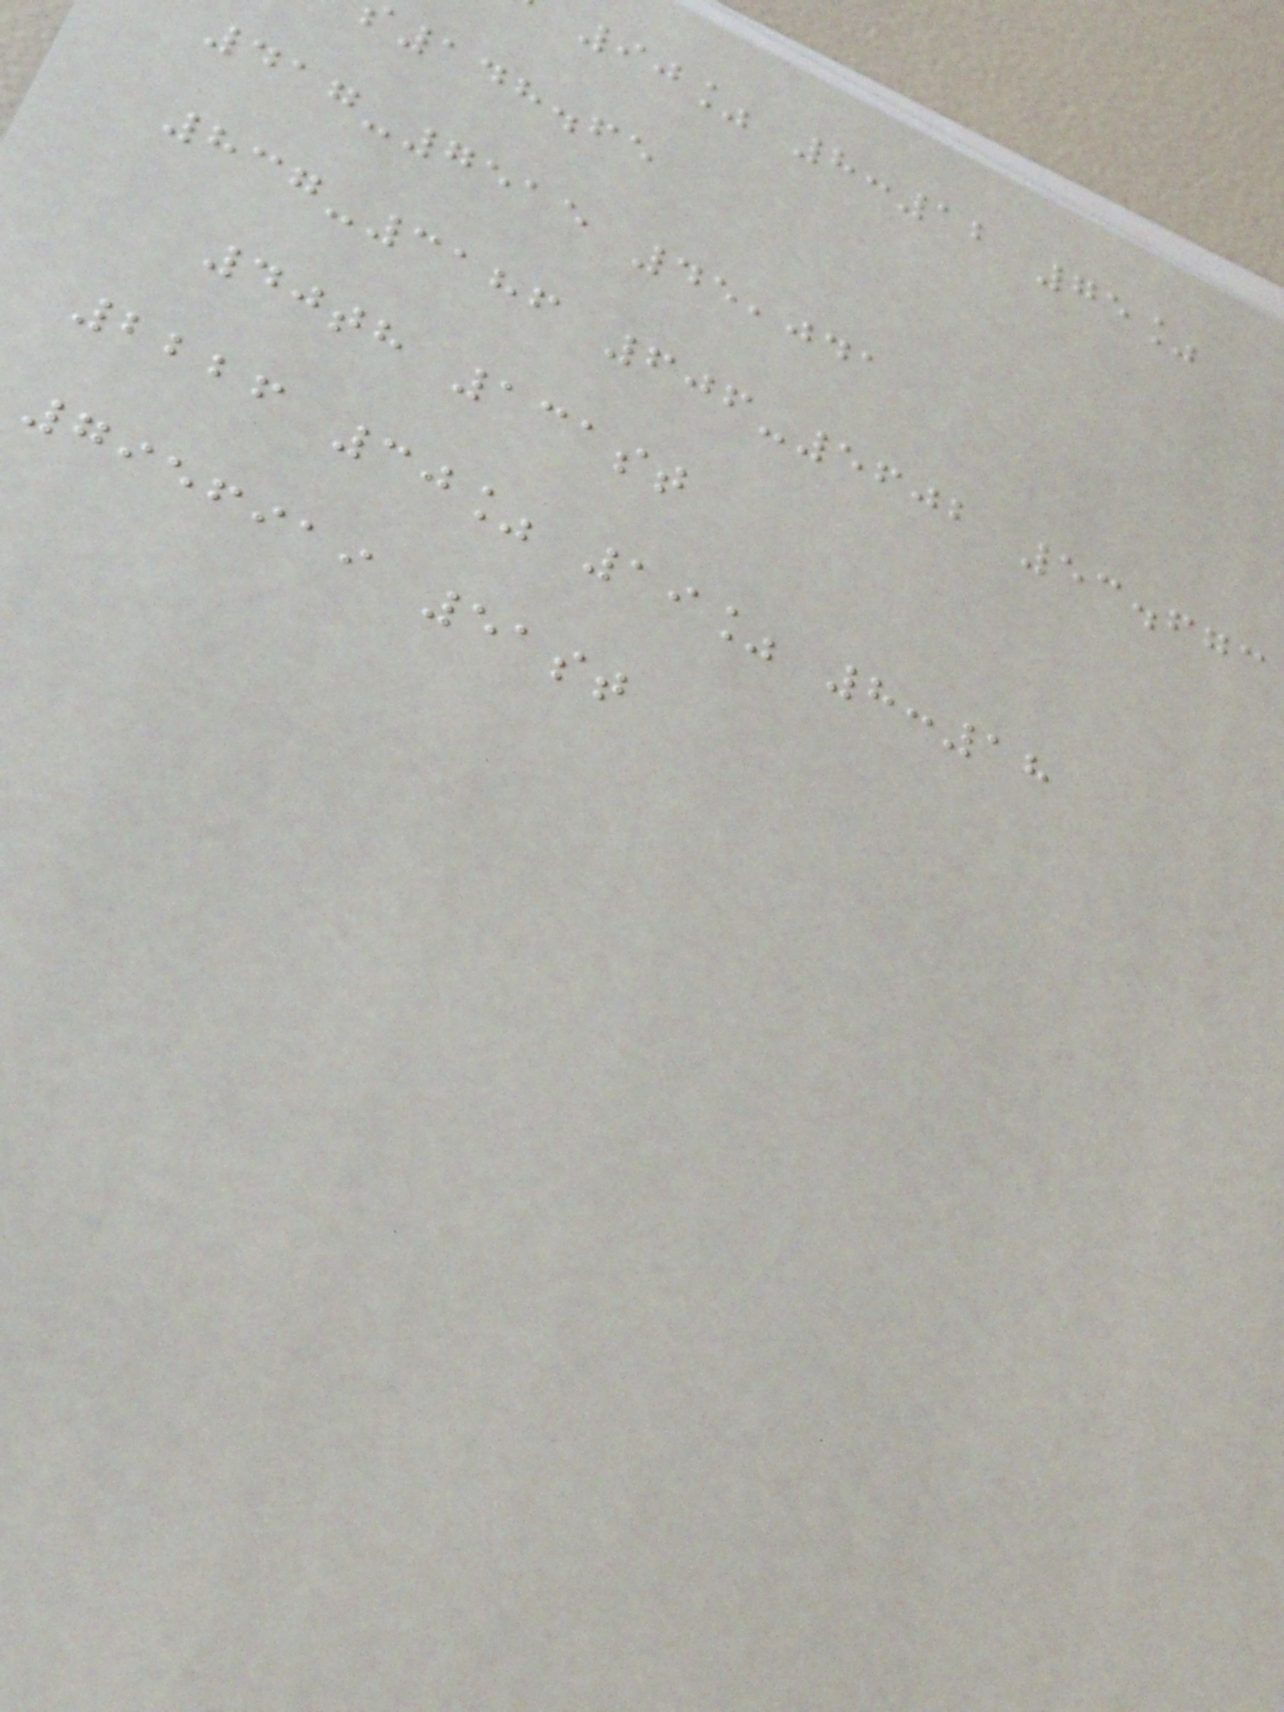90% 8:12 75%
148.65
417-7515 45,041
837-3186 606-5602 53.673
40th 131st
2226 30% 19% 8:18
7956919 51st
